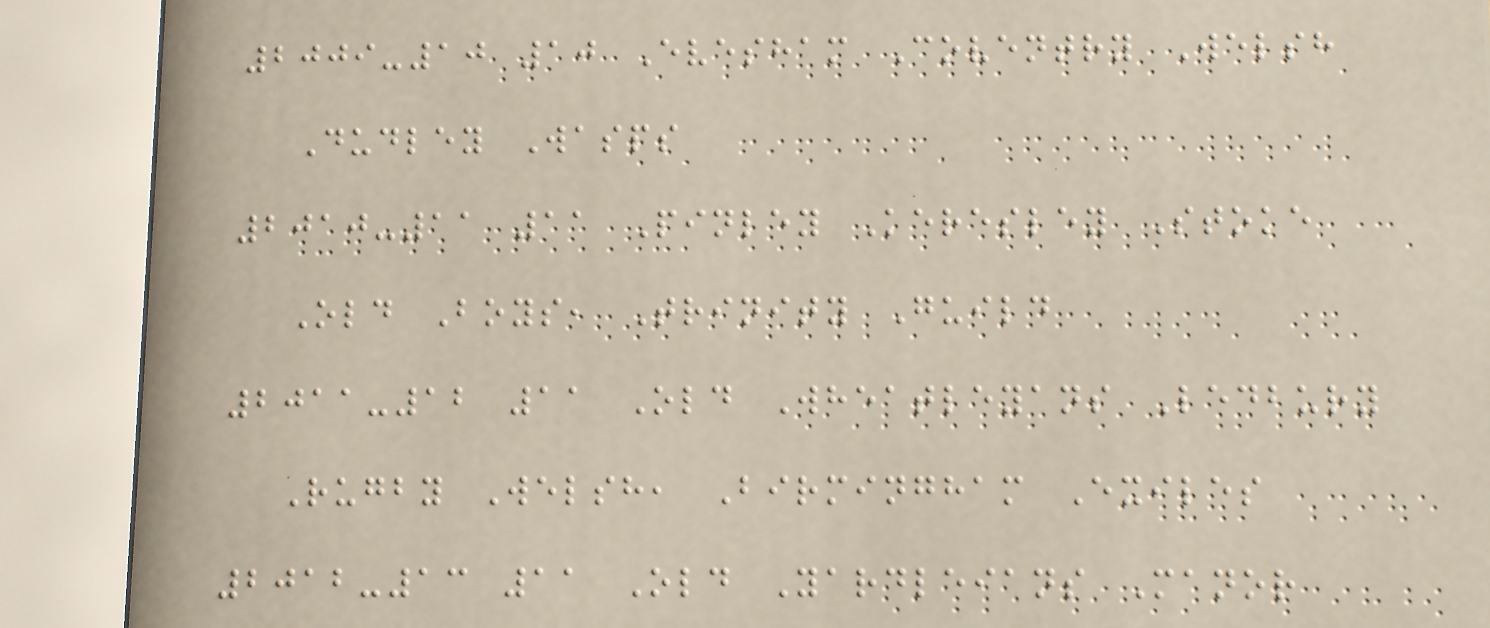2009-10 10 Evesham Coventry Welsh
Dudley Wasps
2010-11 11 Pinley Keresley Stoke
Old Boys, Trinity Guild
2011-12 11 Old Wheatleyans Ledbury
Rugby Welsh, Birmingham Exiles
2012-13 11 Old Yardleians Manor
